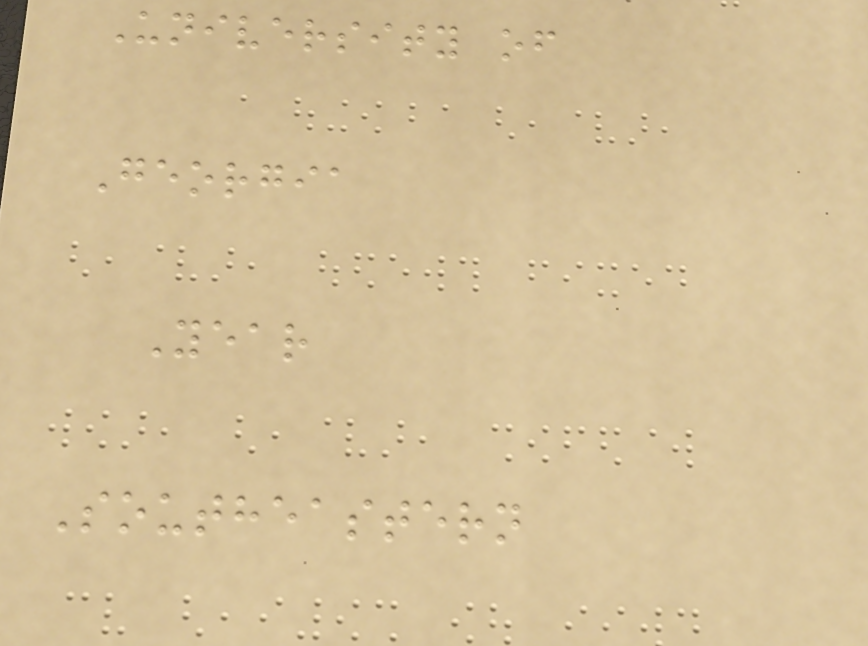University of
Georgia
Year
Southeastern
